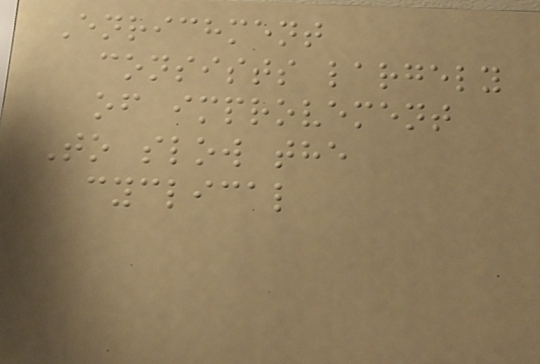Enrichment
consists largely
of improvement
To slow the
cyclical
